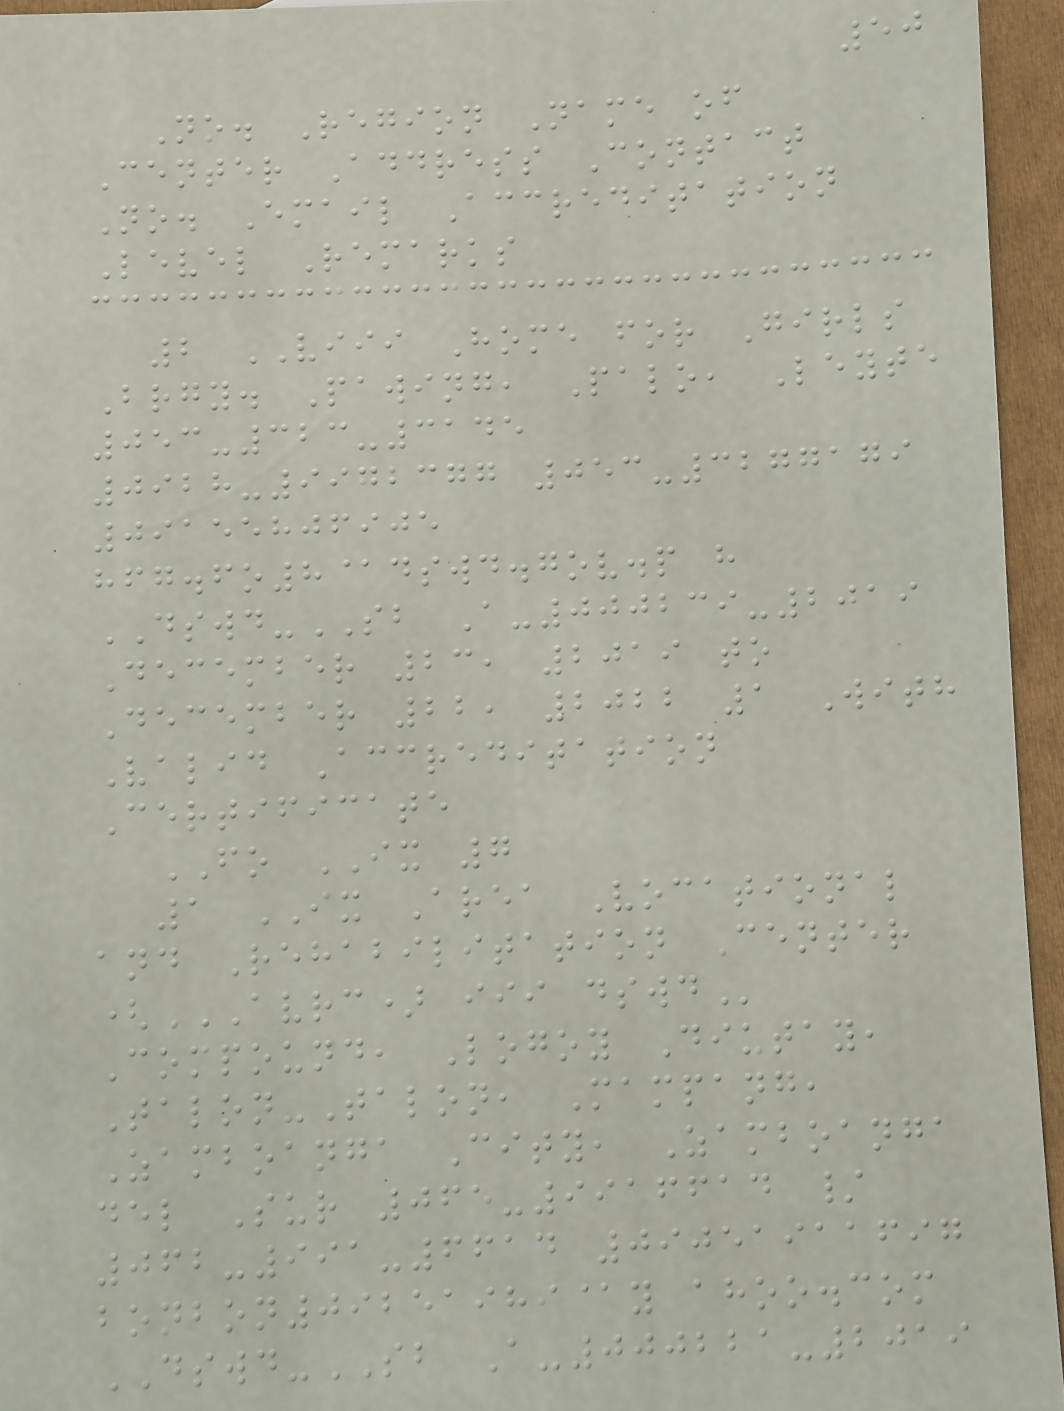50
No. Region Name of
Center Address Contact
No. Email Accreditation
Level Remarks
2 VIII Home for Girls
Brgy. Pawing, Palo, Leyte
053-323-3145
0928-9972377 053-3277179
09155806905
hfg.fo8@dswd.gov.p h
DSWD-SB A-000239-2019
December 23, 2019 to
December 22, 2022 1 With
Valid Accreditation
Certificate
FO IX 7
1 IX Area Vocational
and Rehabilitation Center
(AVRC) III DSWD
Compound, Logoy Diutay,
Talon-Talon, Mampang,
Zamboanga City, Zamboanga
del Sur 065-9916614 /
062-991-6614 09051911697
bonbon09251989@y ahoo.com
DSWD-SB A-000221-2019
